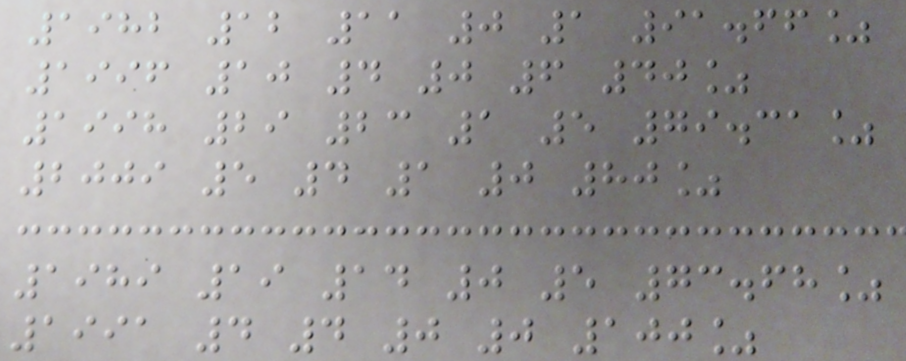1982 12 11 0 1 91.66%
1996 10 4 0 6 40%
1998 29 23 1 5 79.31%
2009 5 4 1 0 80%
1989 19 14 0 5 73.68%
1991 4 4 0 0 100%
